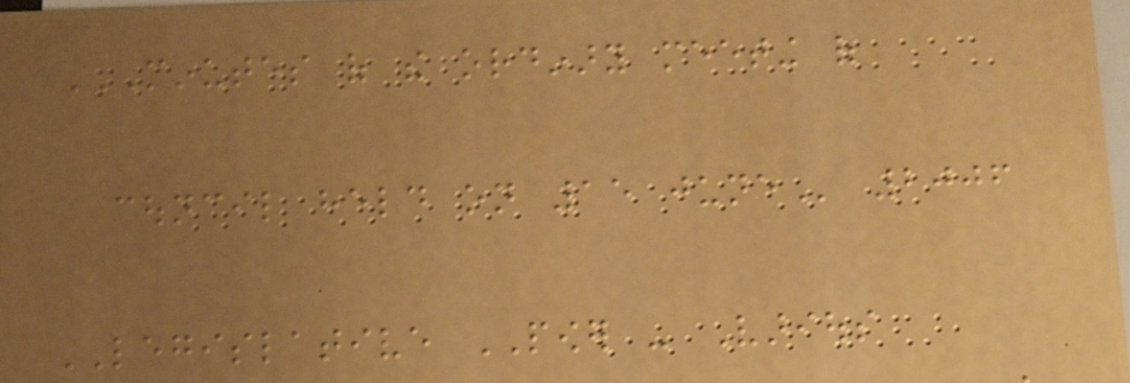MINUTES OF THE ORDINARY MEETING OF
COUNCIL HELD ON 15 JUNE 2006
LEGISLATIVE POWER - Various
